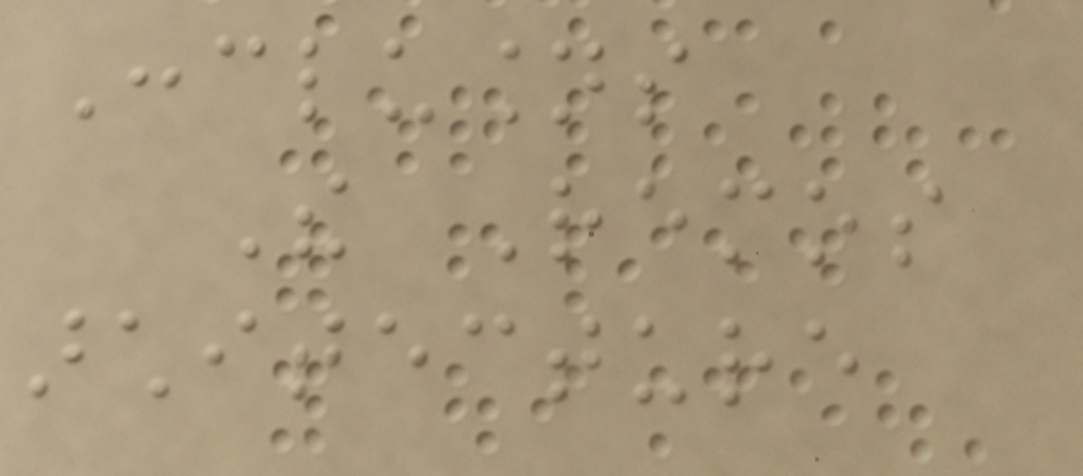Conclusions
The Remos
architecture
